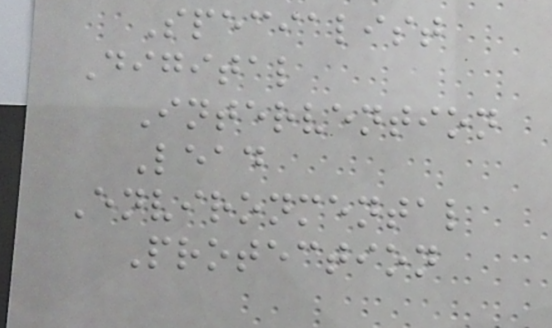Specialist
Digital
Intervention
Lead
Environmental
Protection
